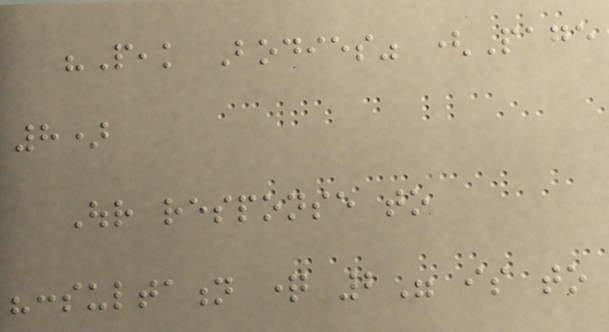"Peak Bodies" (Page
8)
Our response to
"consultation question 2" is to
